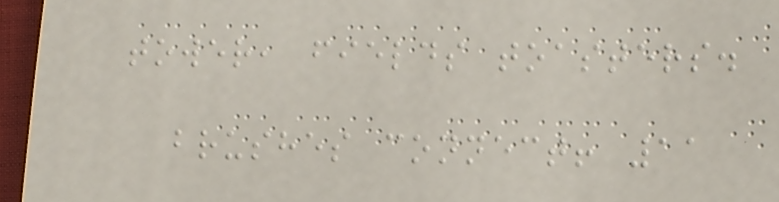tower, fields toasters.
brushes connect! 11
